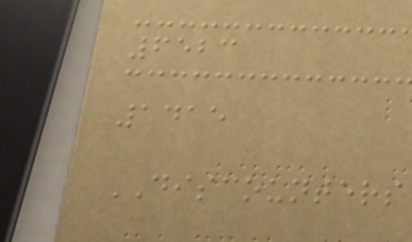6523
1415
DISCOUNTERS
